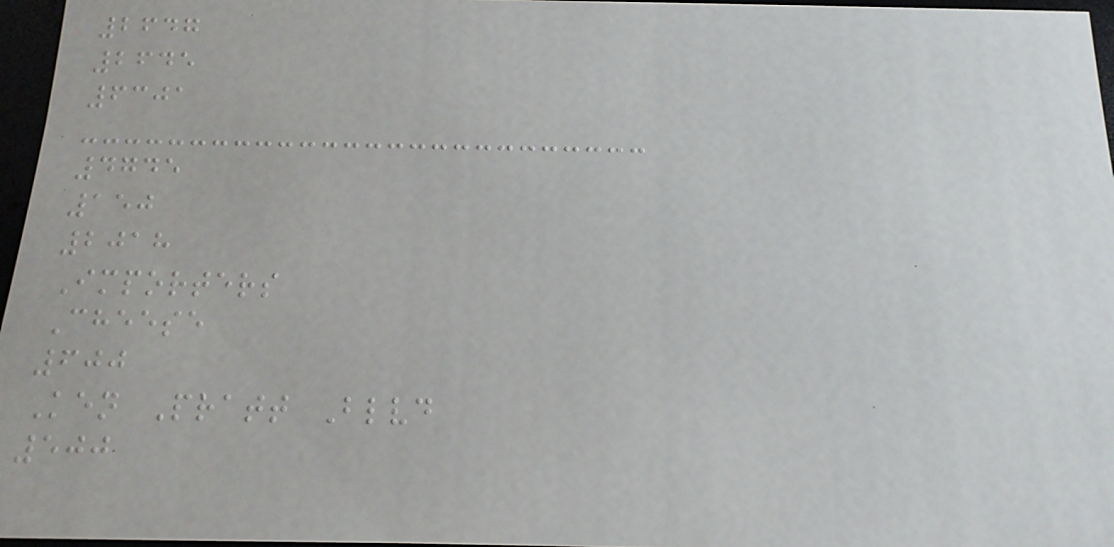2647
2645
6301
4745
150
2018
Importers
Cheese
600
Ken Pratt Blvd
500
